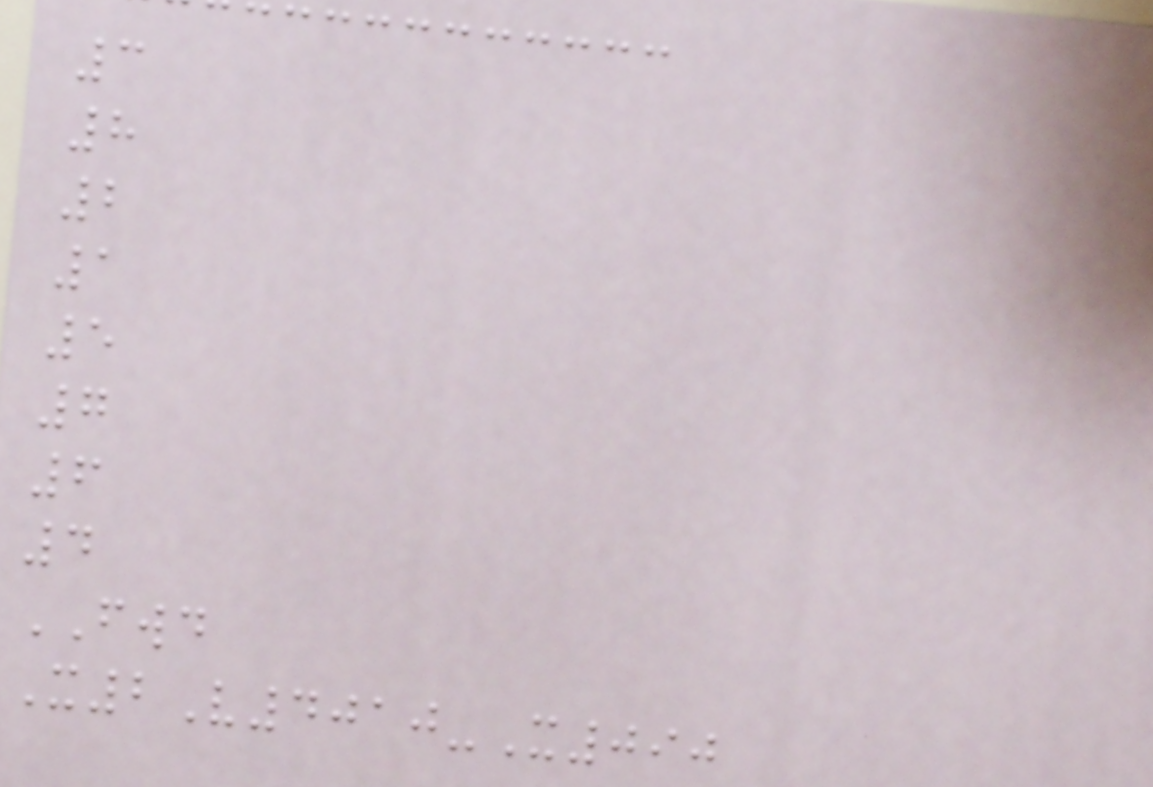3
8
2
1
5
7
6
4
FWD
X2V4010-X090
